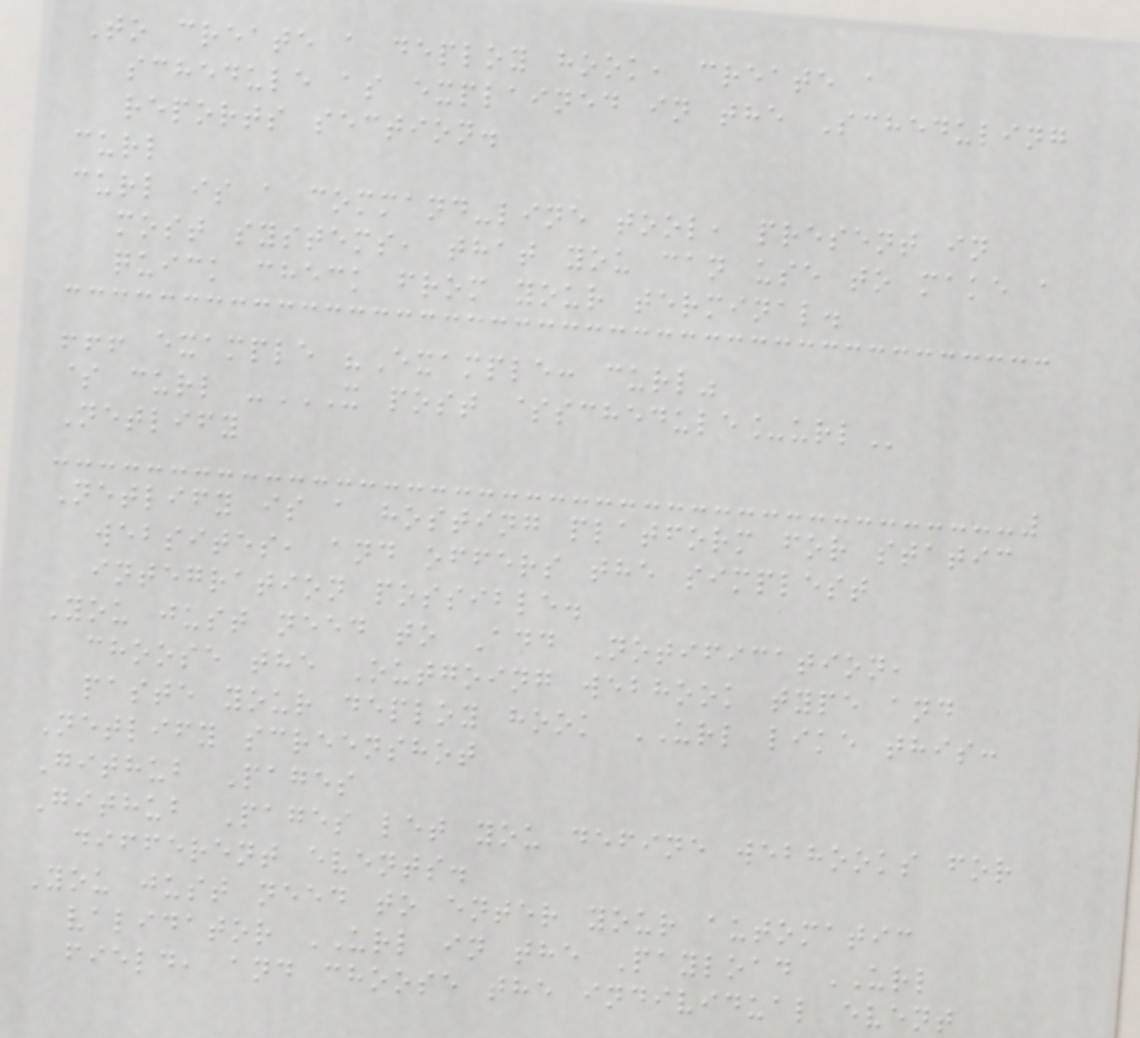To create a deploy hook, create a
schedule as explained in the Scheduling
reports section.
curl
curl is a command-line tool, present in
most systems, that you can use to make a
quick check from your terminal.
!!! example "Example: curl"
$ curl -X POST $SCHEDULE_URL
Netlify
Netlify is a hosting platform for static
websites, and offers the simplest
integration possible.
You just need to Add Notification,
choose the Outgoing webhook type and
paste your deploy hook URL like this:
Netlify screenshot
Github Pages
Github Pages let you define webhooks for
different events.
You just need to enter your automatic
validator URL in the Payload URL
field, and choose the individual event
